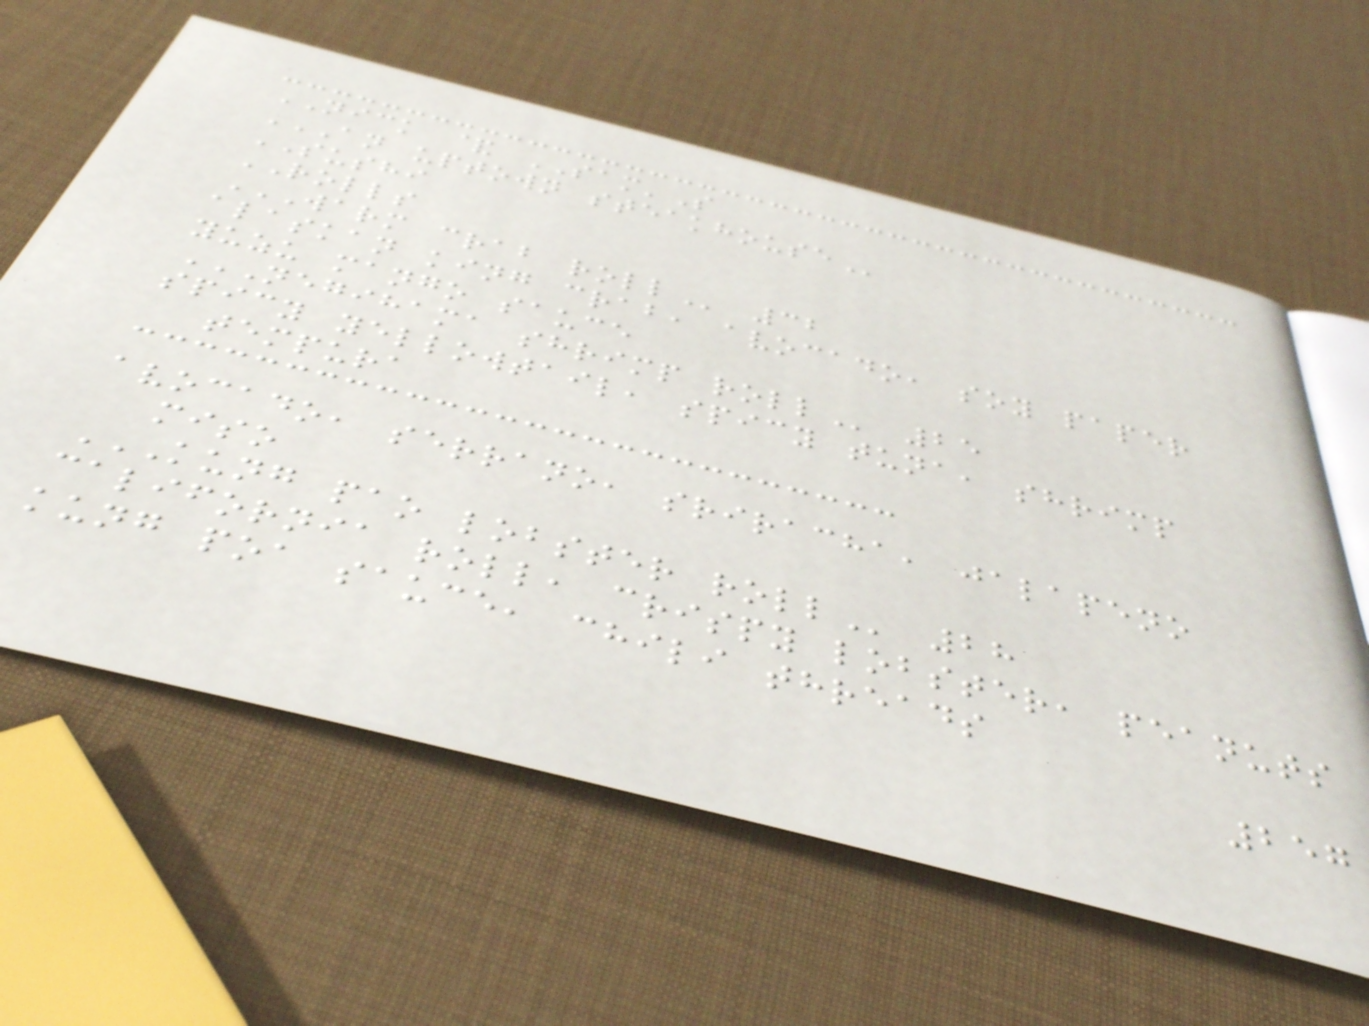NICK & SAM'S
AN UPTOWN STEAKHOUSE
SUSHI
ROLLS
WARM CRAB ROLL 32
alaskan king crab, avocado, soy paper
yuzu mango sauce
NEGIHAMA SHRIMP ROLL 25
spicy yellowtail, spicy tuna, shrimp
tempura
avocado, serrano, sriracha, jalapeno
miso
KUNG PAO LOBSTER ROLL 28
california roll, crispy lobster, peanuts
kung poa sauce, chili threads
257
